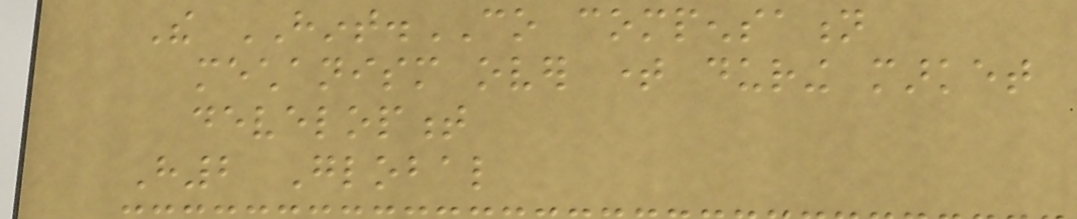The HINT.CO compensation
mechanism over time during market
development
H2 Global
